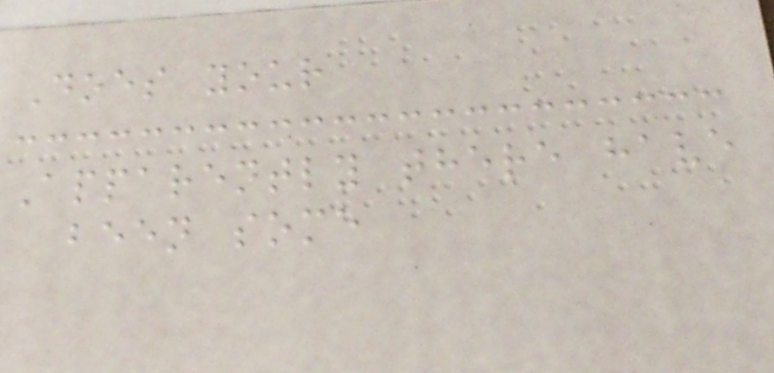Does your
Apparently there have
been some
